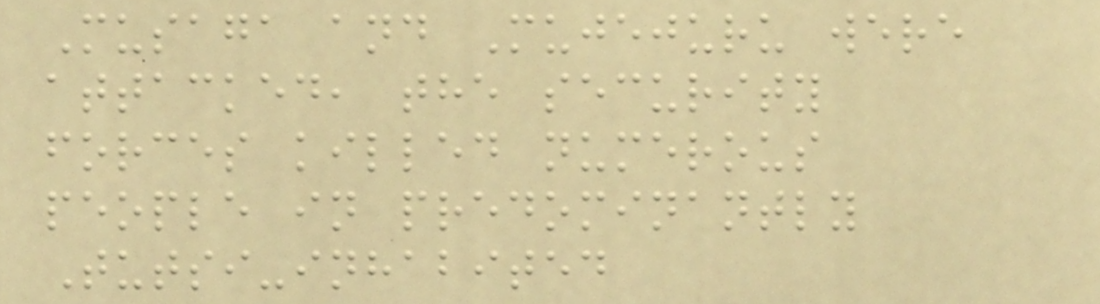Musaga and Mujejuru were
attacked, the security
forces killed numerous
people in predominantly
Tutsi-inhabited
